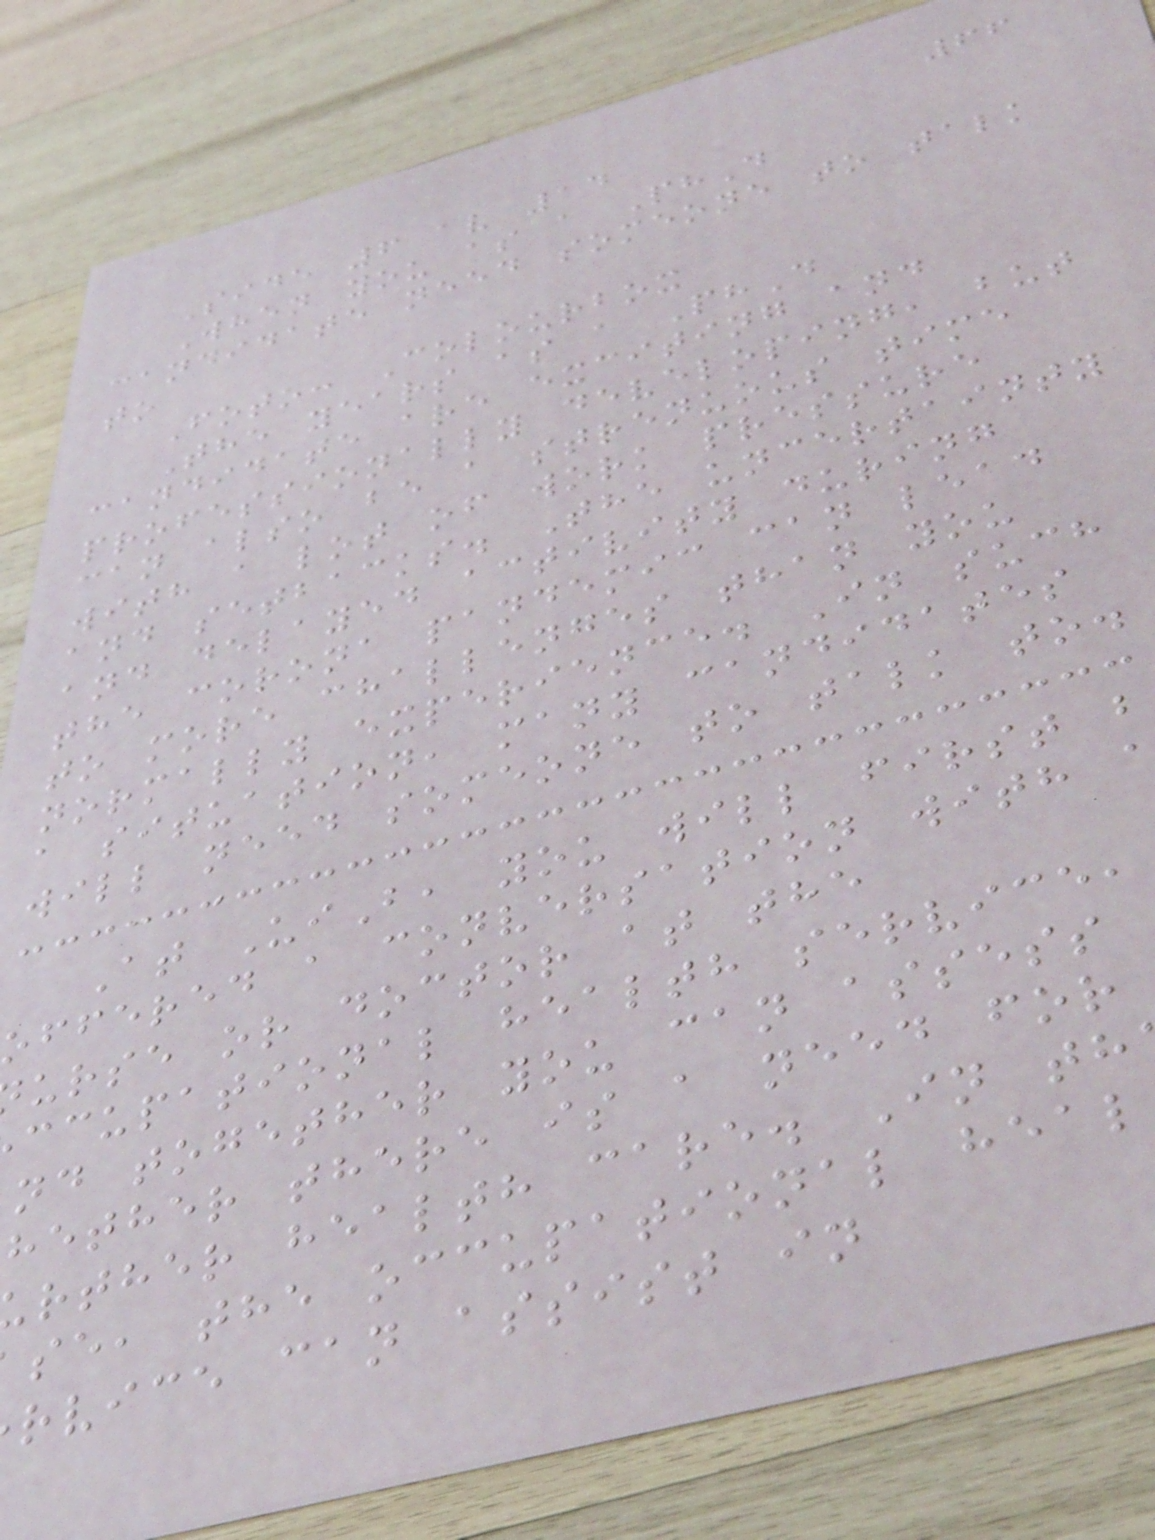66
Side 6 av 14
When you as a PhD
candidate need someone to talk
to
Foto: Colourbox
The years as a PhD
candidate are exciting and
professionally developing, but
can also be a strenuous time
with a lot of work pressure
and setbacks. The uncertainty
and delayed activity during
the corona pandemic can lead
to more challenges than you
normally experience. In such
a situation, many candidates
will need someone to talk to.
At UiB, you will first b
offered a conversation with
urse or doctor at the
ccupational health service,
nd together you can assess
hether there is a need for
rther health care. In th
se, the occupational heal
rvice can assist in
